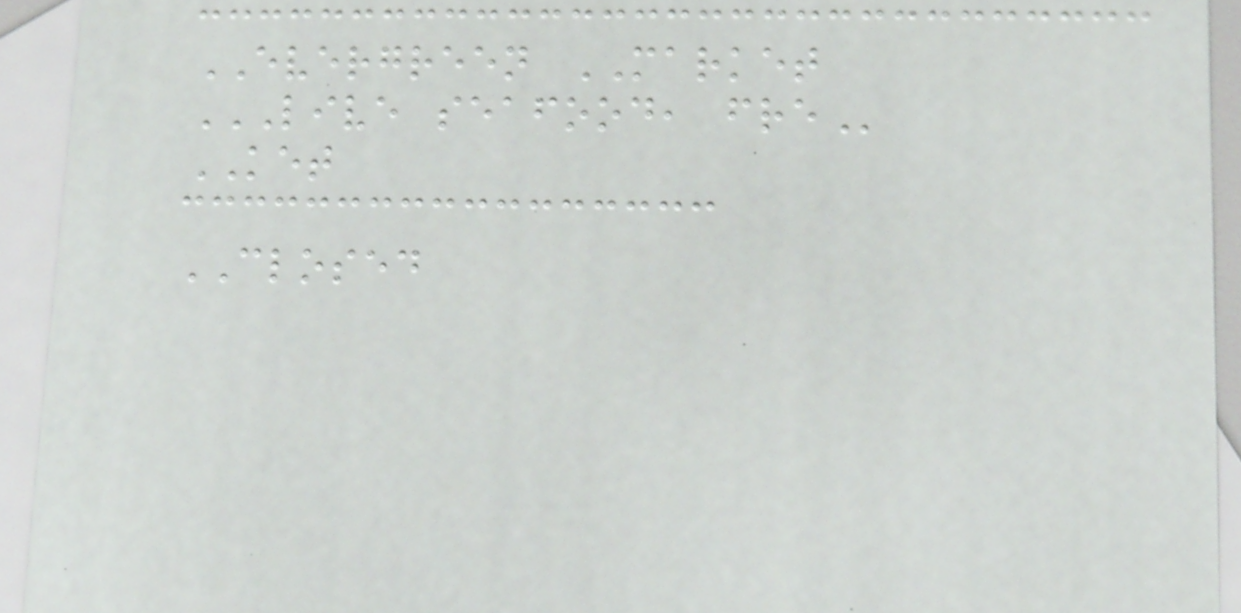EVERGREEN MARKET
LIVE SEAFOOD, FRE
KET
CLOSED
